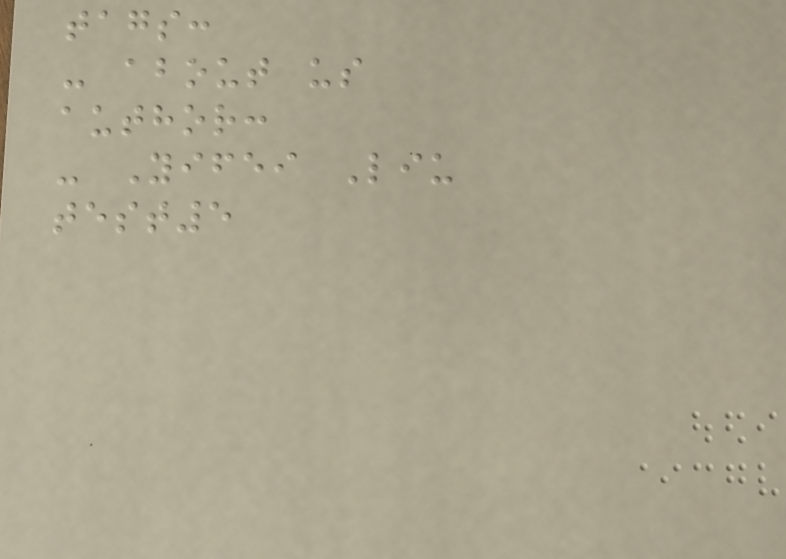tags:
- about us
author:
- Yifei Liu
test5
